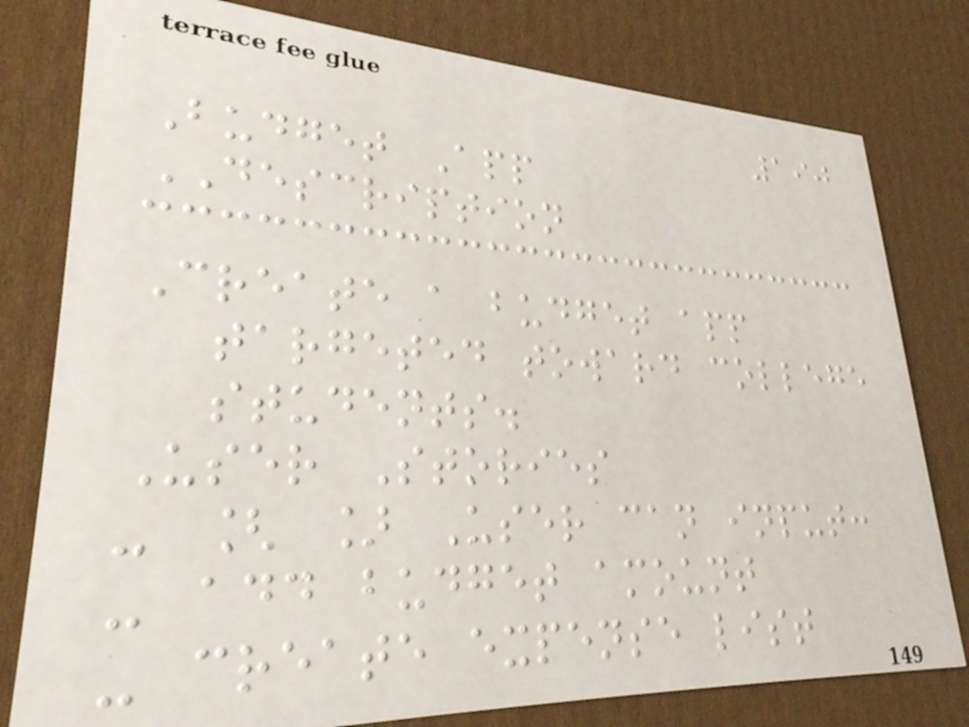190
Budget App
DESCRIPTION
Create a budget app
targeted toward college
students.
User Stories
- [ ] User can input:
- add budget amount
- create expense list
